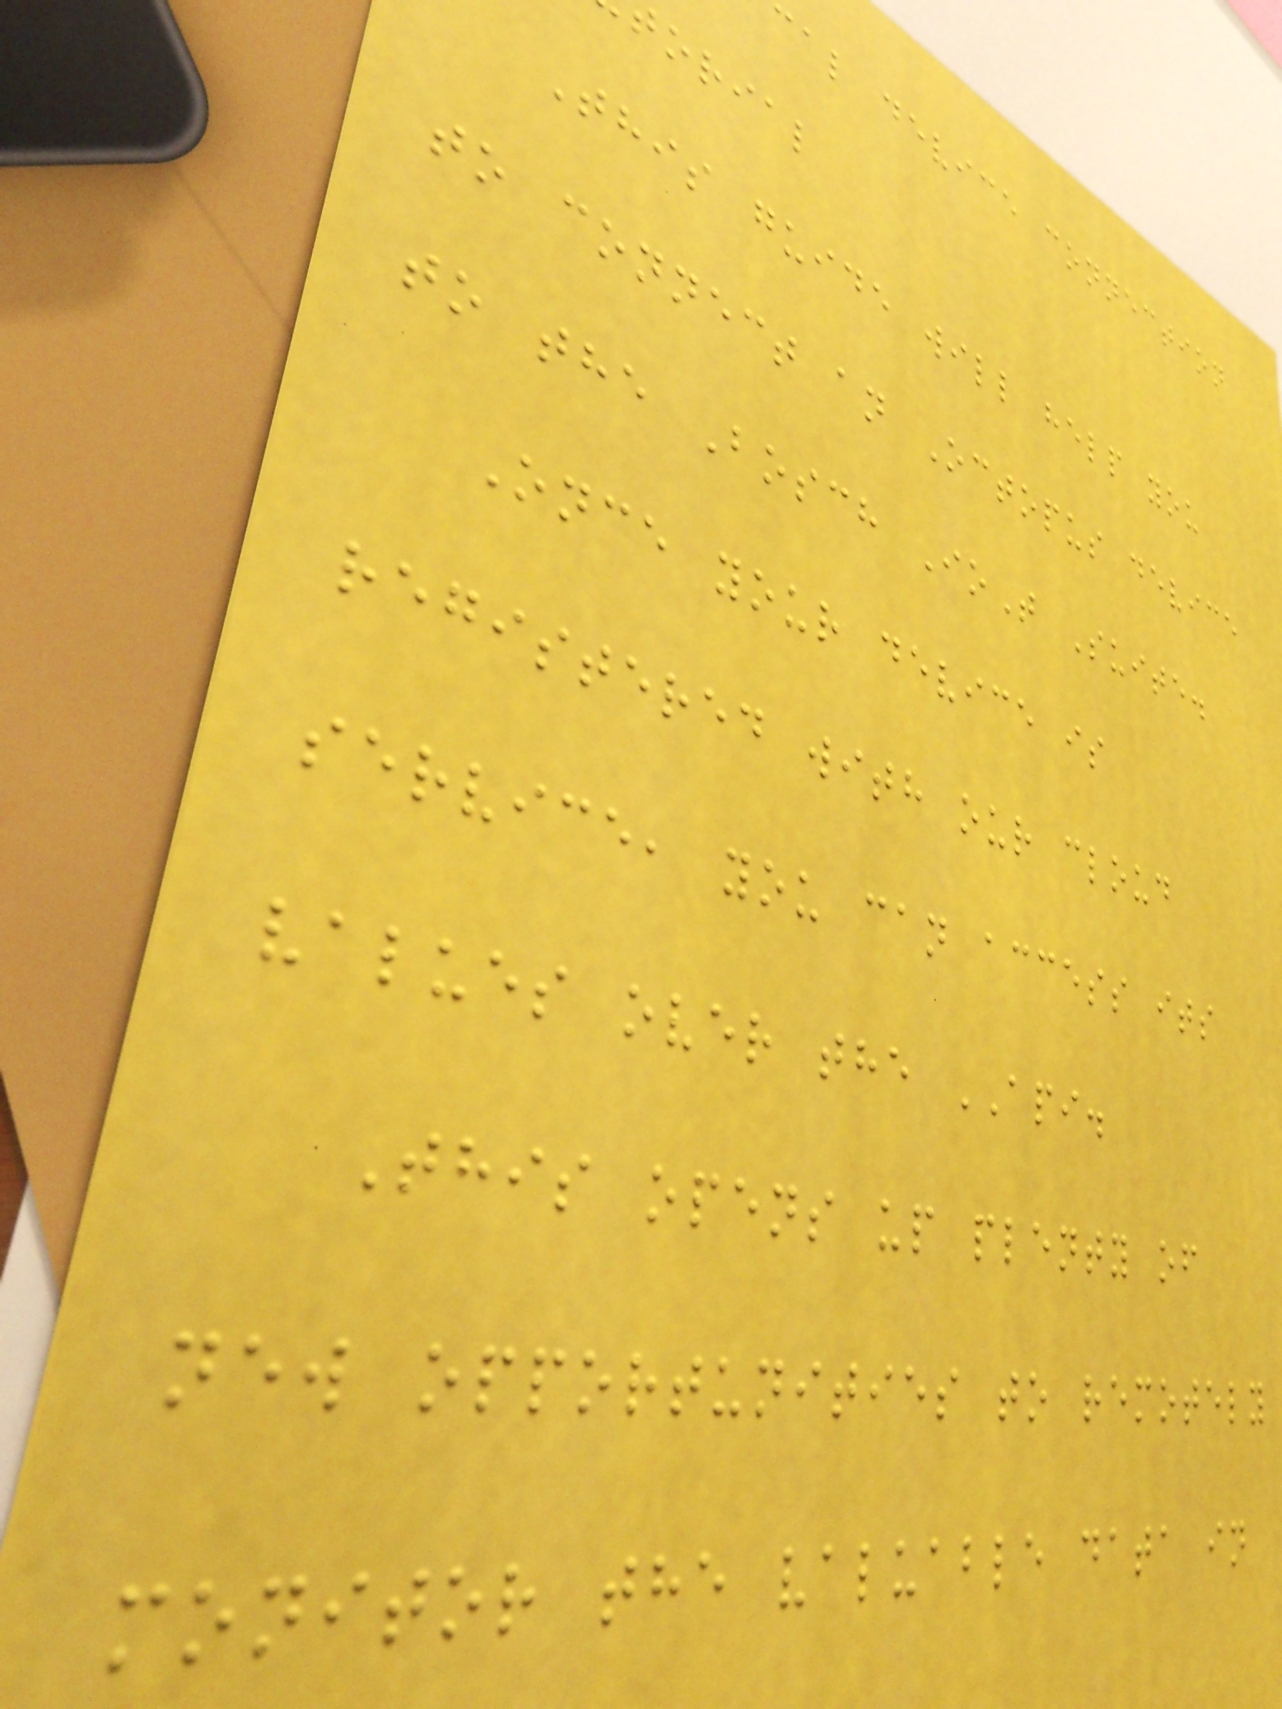cal device connection
orial
This guide will help you
to connect an Octopus device
to the Bosch IoT Suite.
Once your device is
registered with our cloud
service, you can access its
values over the API.
This opens up plenty of
new opportunities to remotely
monitor the valuable data in
